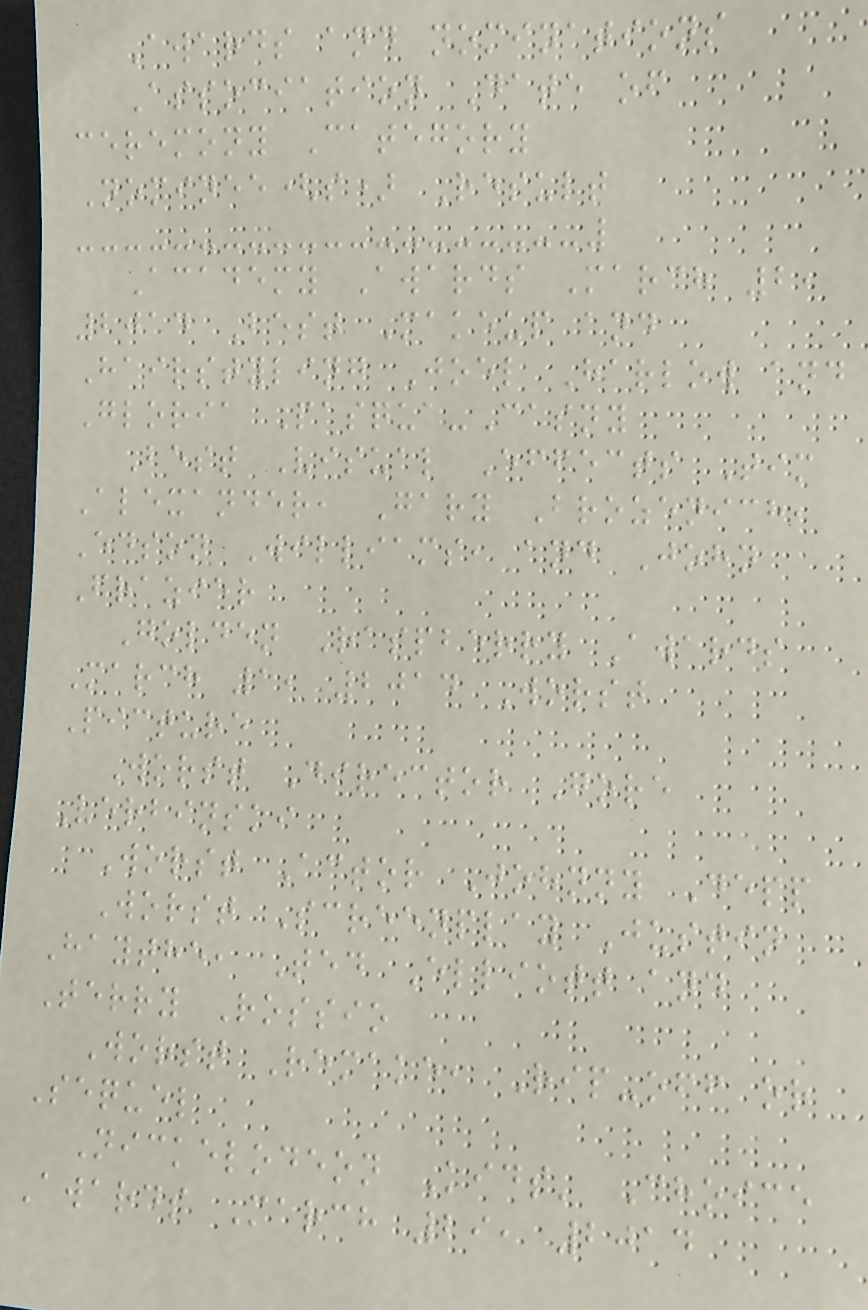Awards and nominations
Association Date of
ceremony Category
Nominee(s) Result
Academy Awards March 2,
2014 Best Makeup and
Hairstyling Joel Harlow and
Gloria Pasqua-Casny
Best Visual Effects Tim
Alexander, Gary Brozenich,
Edson Williams, and John
Frazier
Golden Raspberry Awards
March 1, 2014 Worst
Picture
Worst Director Gore
Verbinski
Worst Actor Johnny Depp
Worst Screenplay Justin
Haythe, Ted Elliott and
Terry Rossio
Worst Remake, Rip-off or
Sequel
Nickelodeon Kids' Choice
Awards March 29, 2014
